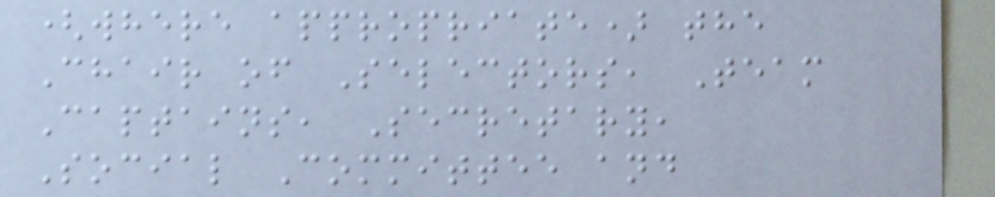(where appropriate) the
Chair of Selectors, Team
Captains, Secretary,
Social Committee and
